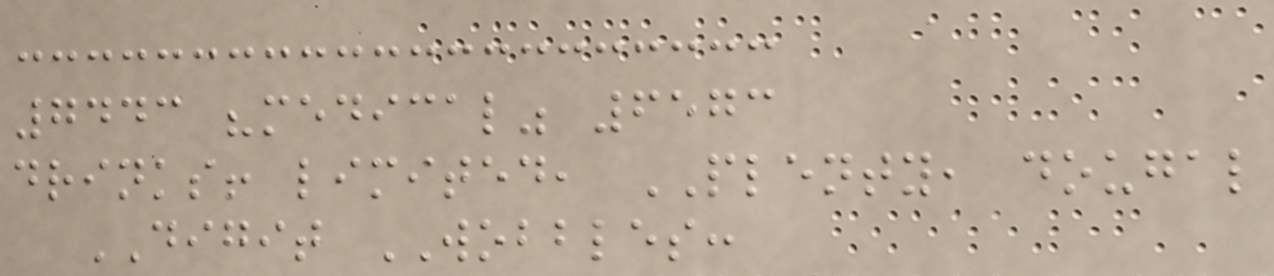7443 "medical" 6573
drinks! limited, PLENTY, dougal
DIGIT WOBBLES:
